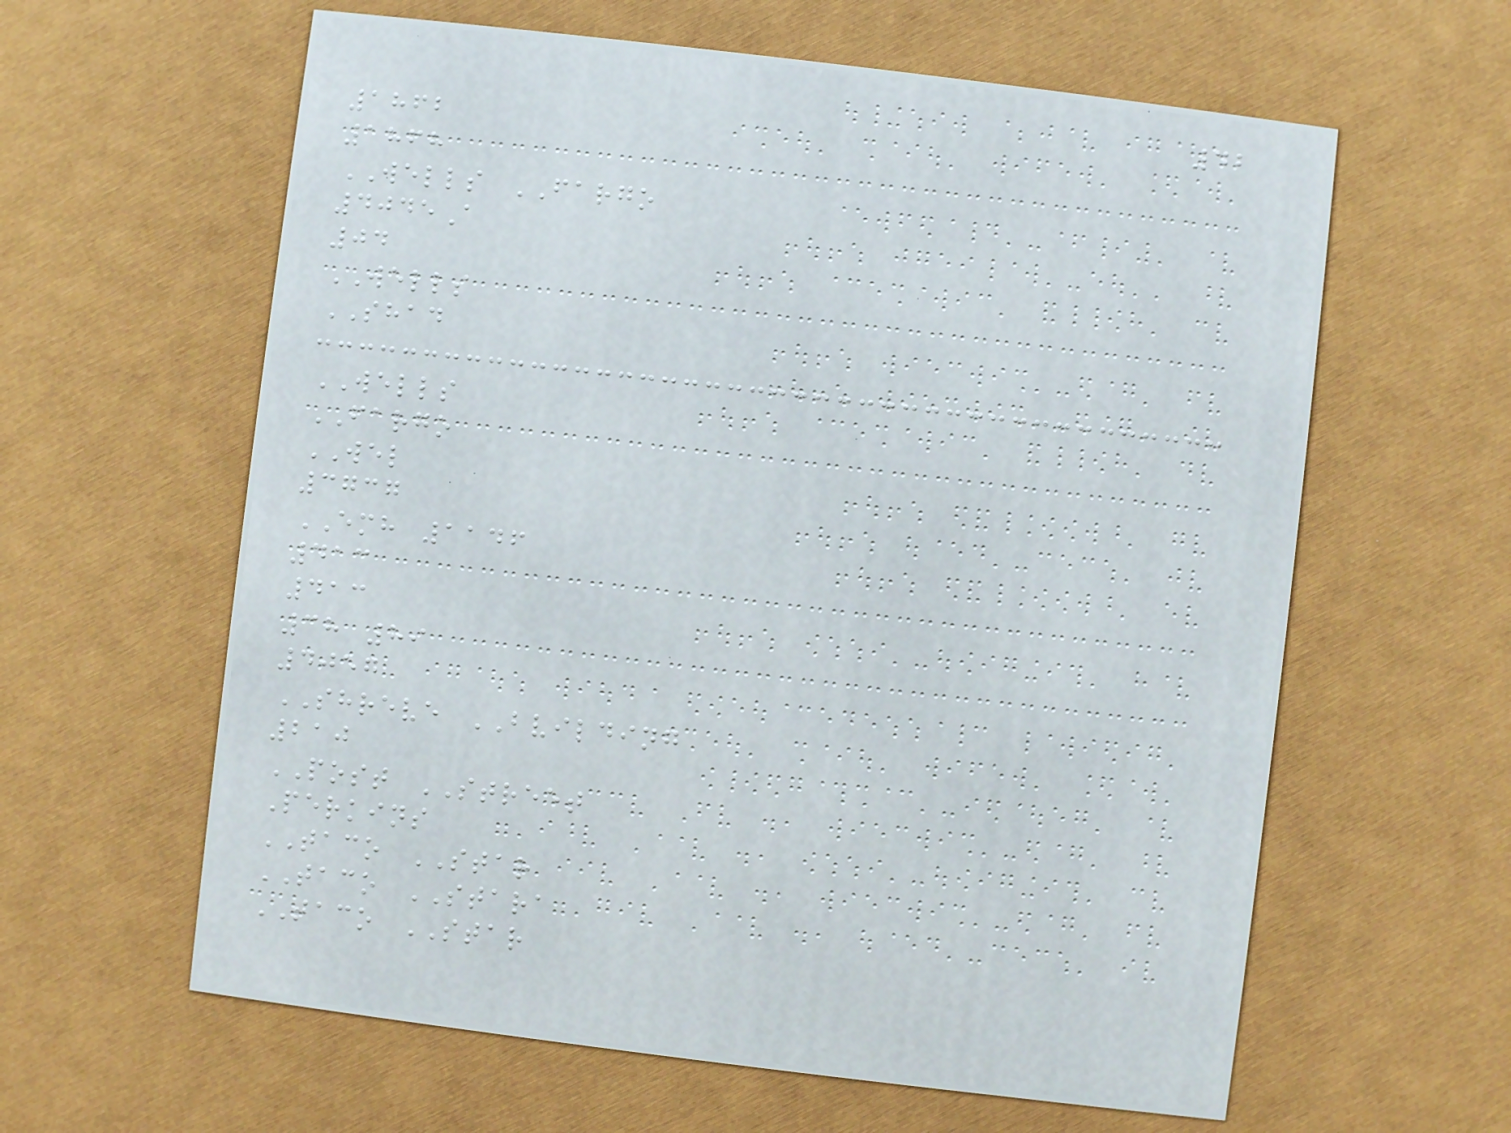42
1862
1868
WELLS FARGO
4045A
04
WELLS
SHAD
WELLS
FARGO
WEL
3737
EMH 1146
413
413
38 89
4057
SHREVE BVILDING
210
POST STREET
Perkins
TACO STAR
TACO STARA
TACO STAR
